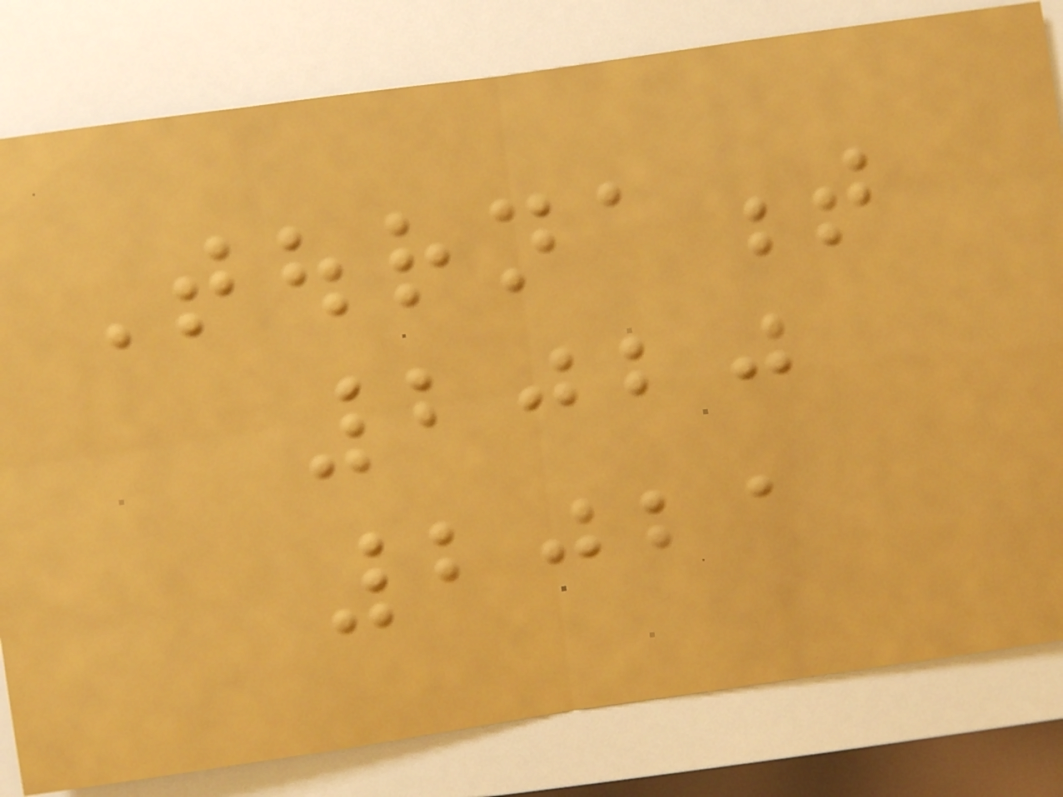Tournament
2020
2021
